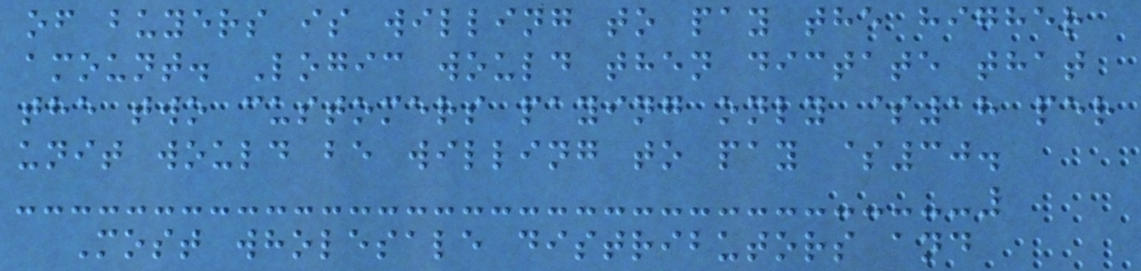of buyers is willing to pay the higher
amount. Logic would then dictate that
the two customers paying only $18 per
unit would be willing to pay $30.
Most wholesale distributors and
